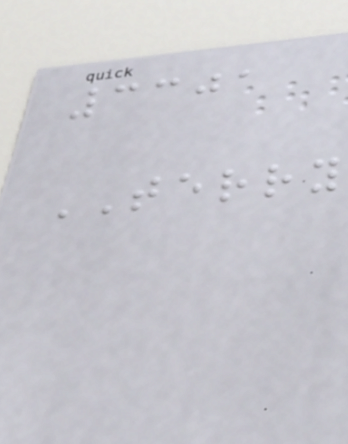3301
TERRY
